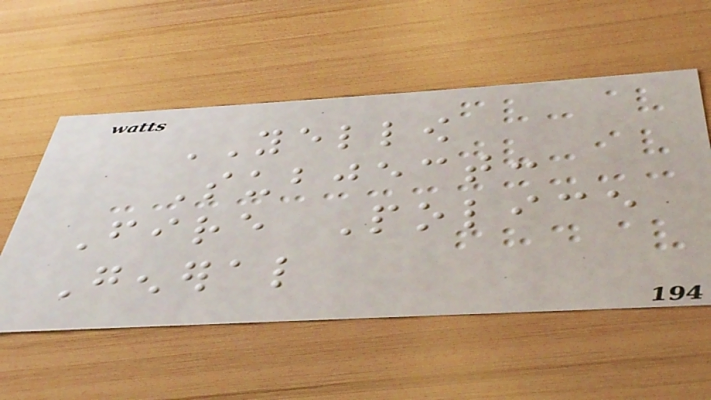YELLOW
Subject:
Fire Police
General
